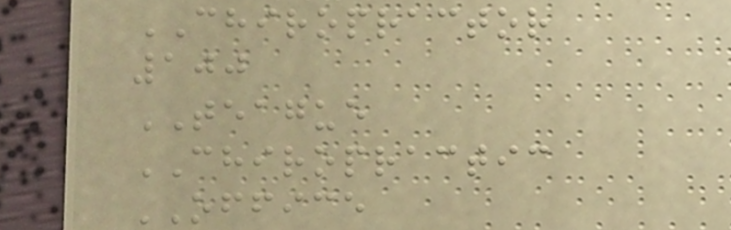CHIROPRACTOR
100
TEAGUE
CHIROPRACTIC
OFFICE
